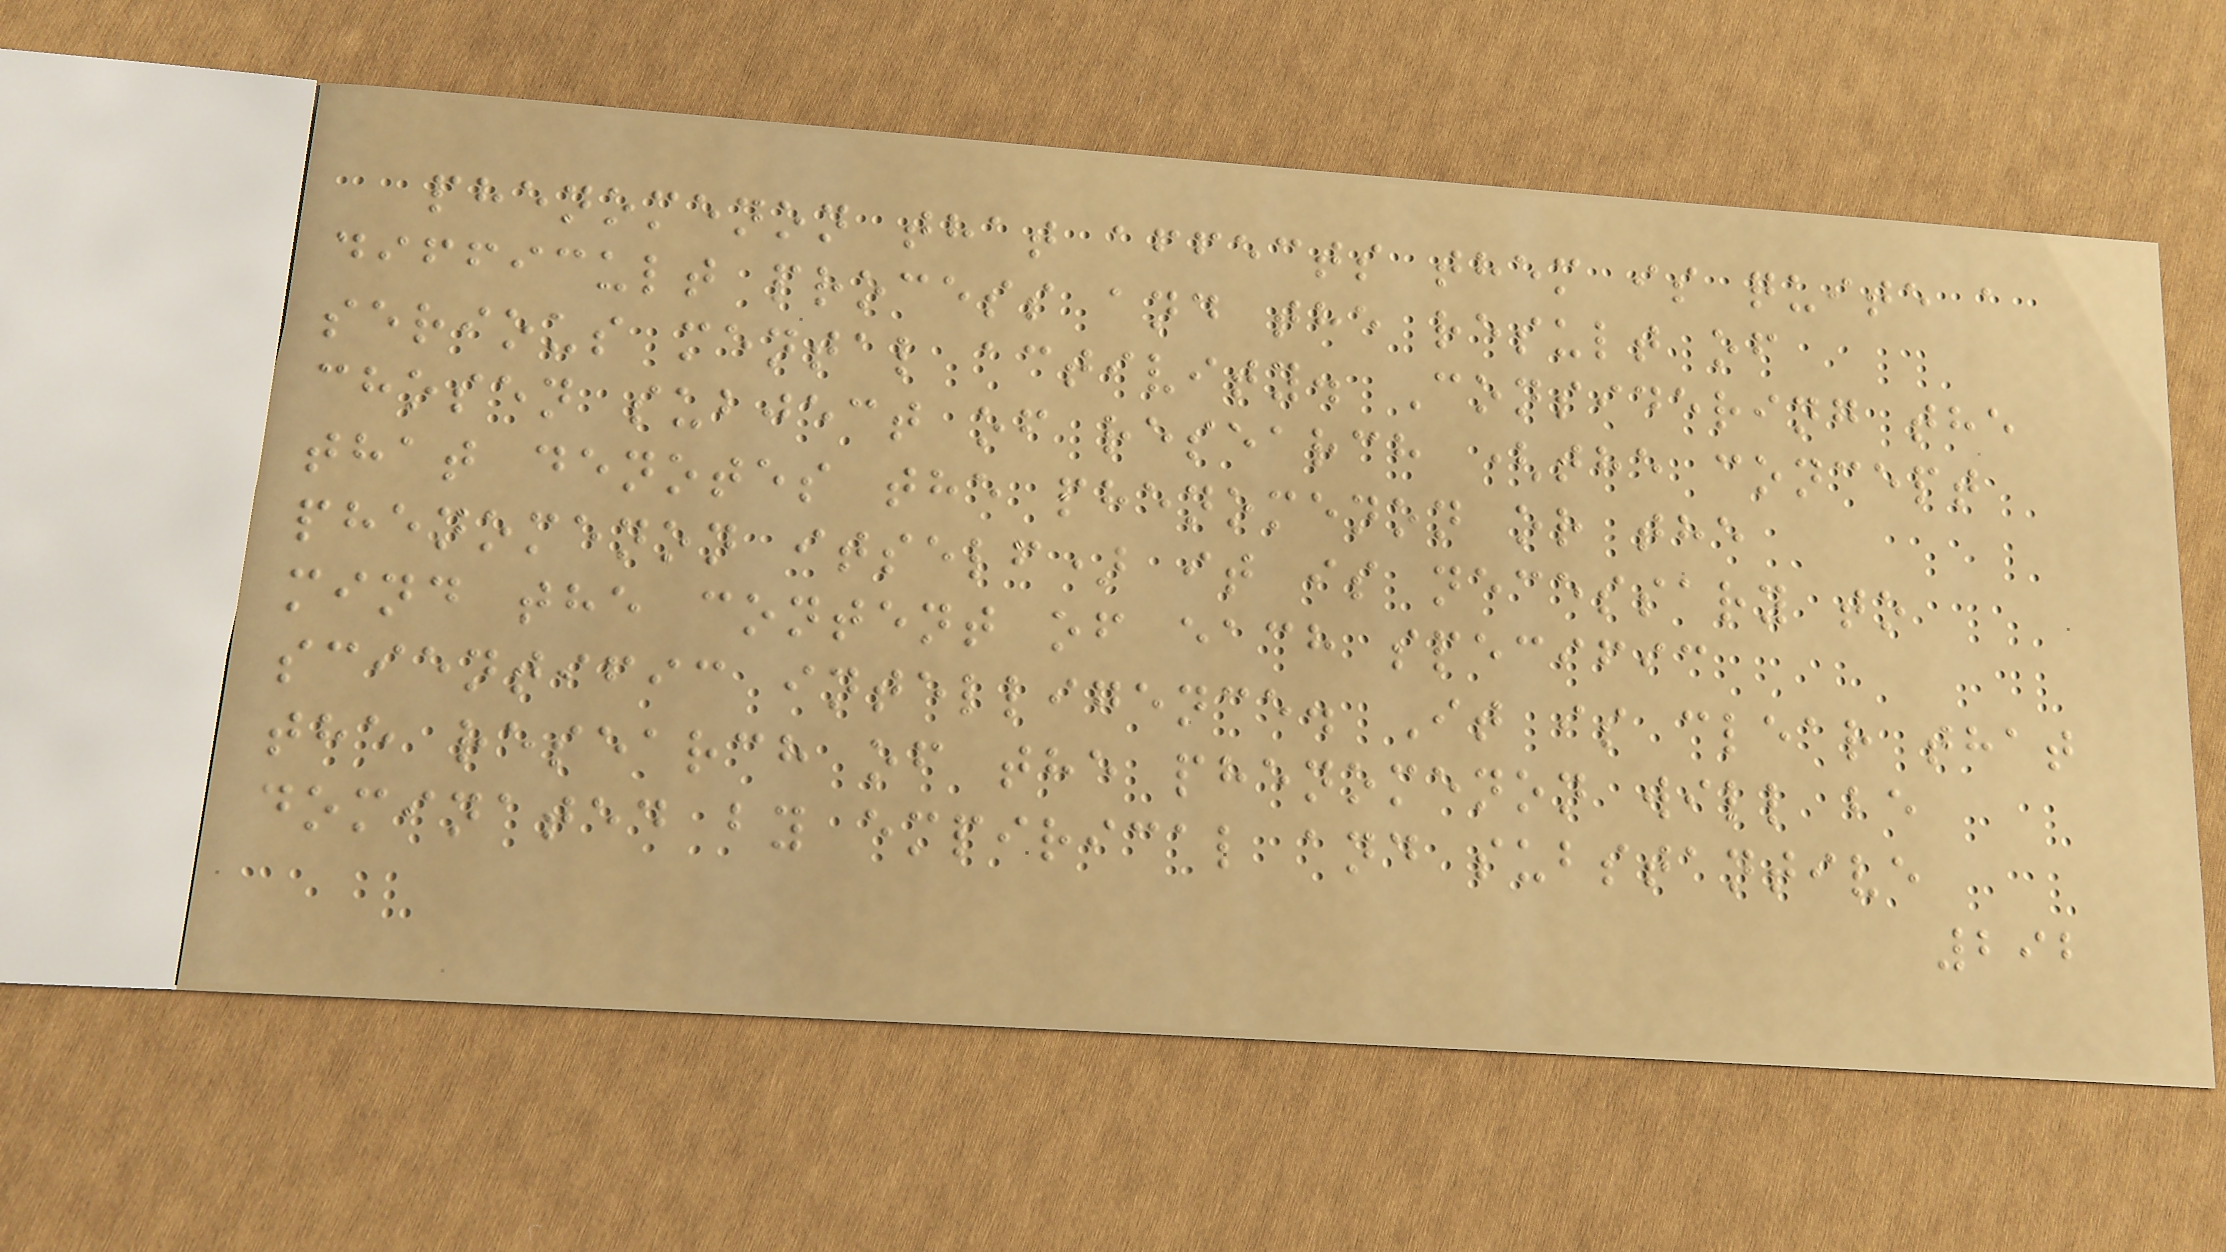phenomenon that affects them is quite a
difficult process and the result of
serious mental activity. Considering the
chosen subject of research (the concept
that denotes the phenomenon or the
phenomenon itself) it is necessary to
mind the content of each specific
scientific intelligence. It is clear that
the research of the phenomenon will be
dominated by empirical and substantive
292
